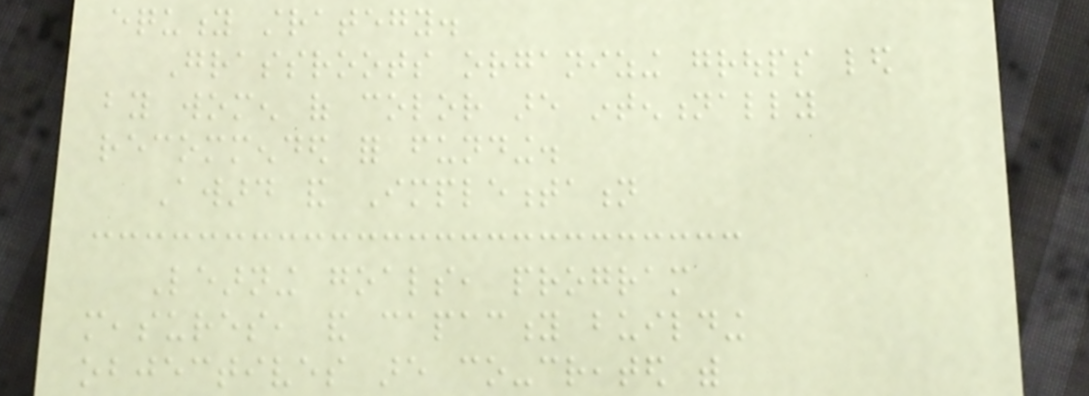equity strategy.
Grassroots organizing groups led
by women of color are intentionally
recommended for funding.
Award and Implementation
Learning goals, program
measures, and capacity building
objectives are co-created with
